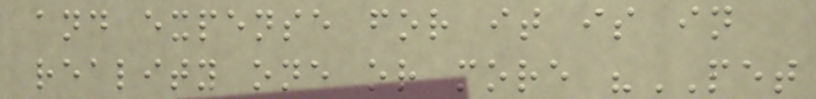and expense for it is in
reality one or more "PET
